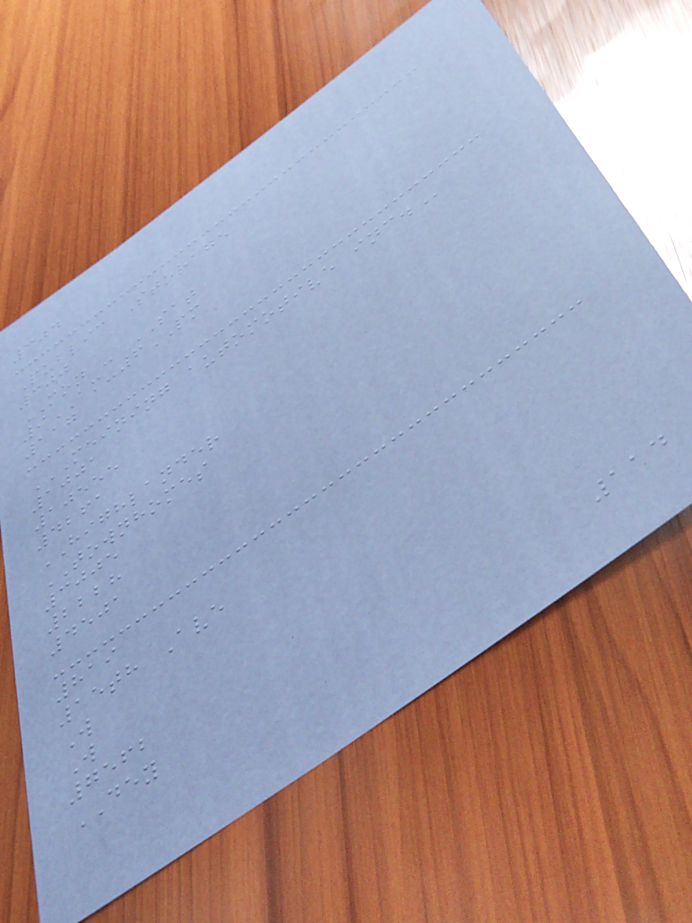304
Public Storage
300
MON - SAT
9AM-6PM
117
MEINING AUTOMOTIVE INC.
1001
10555
4261
HIGHLANDER
TOWNHOMES
3005
2228
4501
819
15th Ave
W
W
7562
DEY
114
